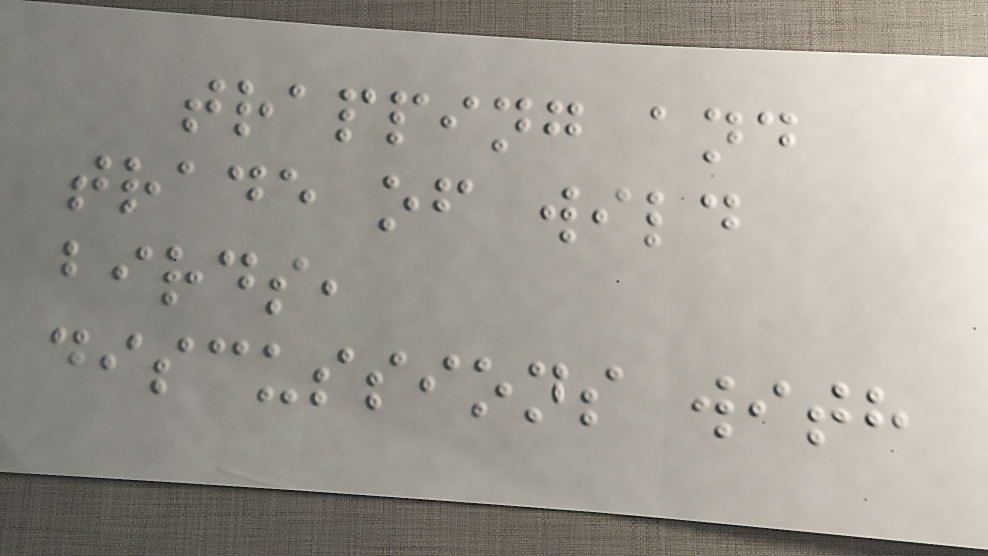trapping and
trade of wild
birds,
discussions with
